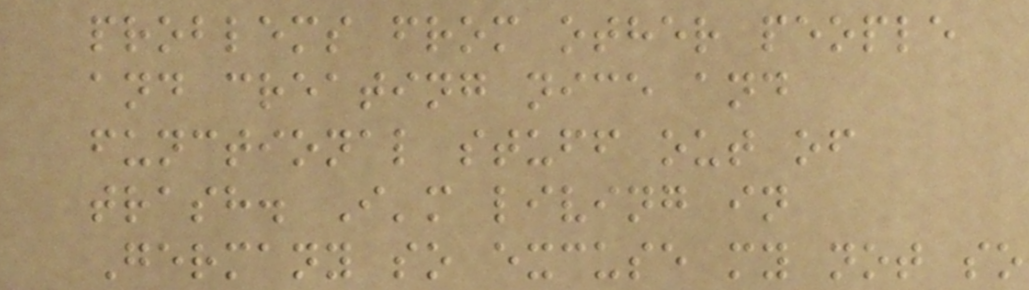problems from other people
and creating nice and
functional stuff out of
trash. I'm living in
Germany so excuse my not so
